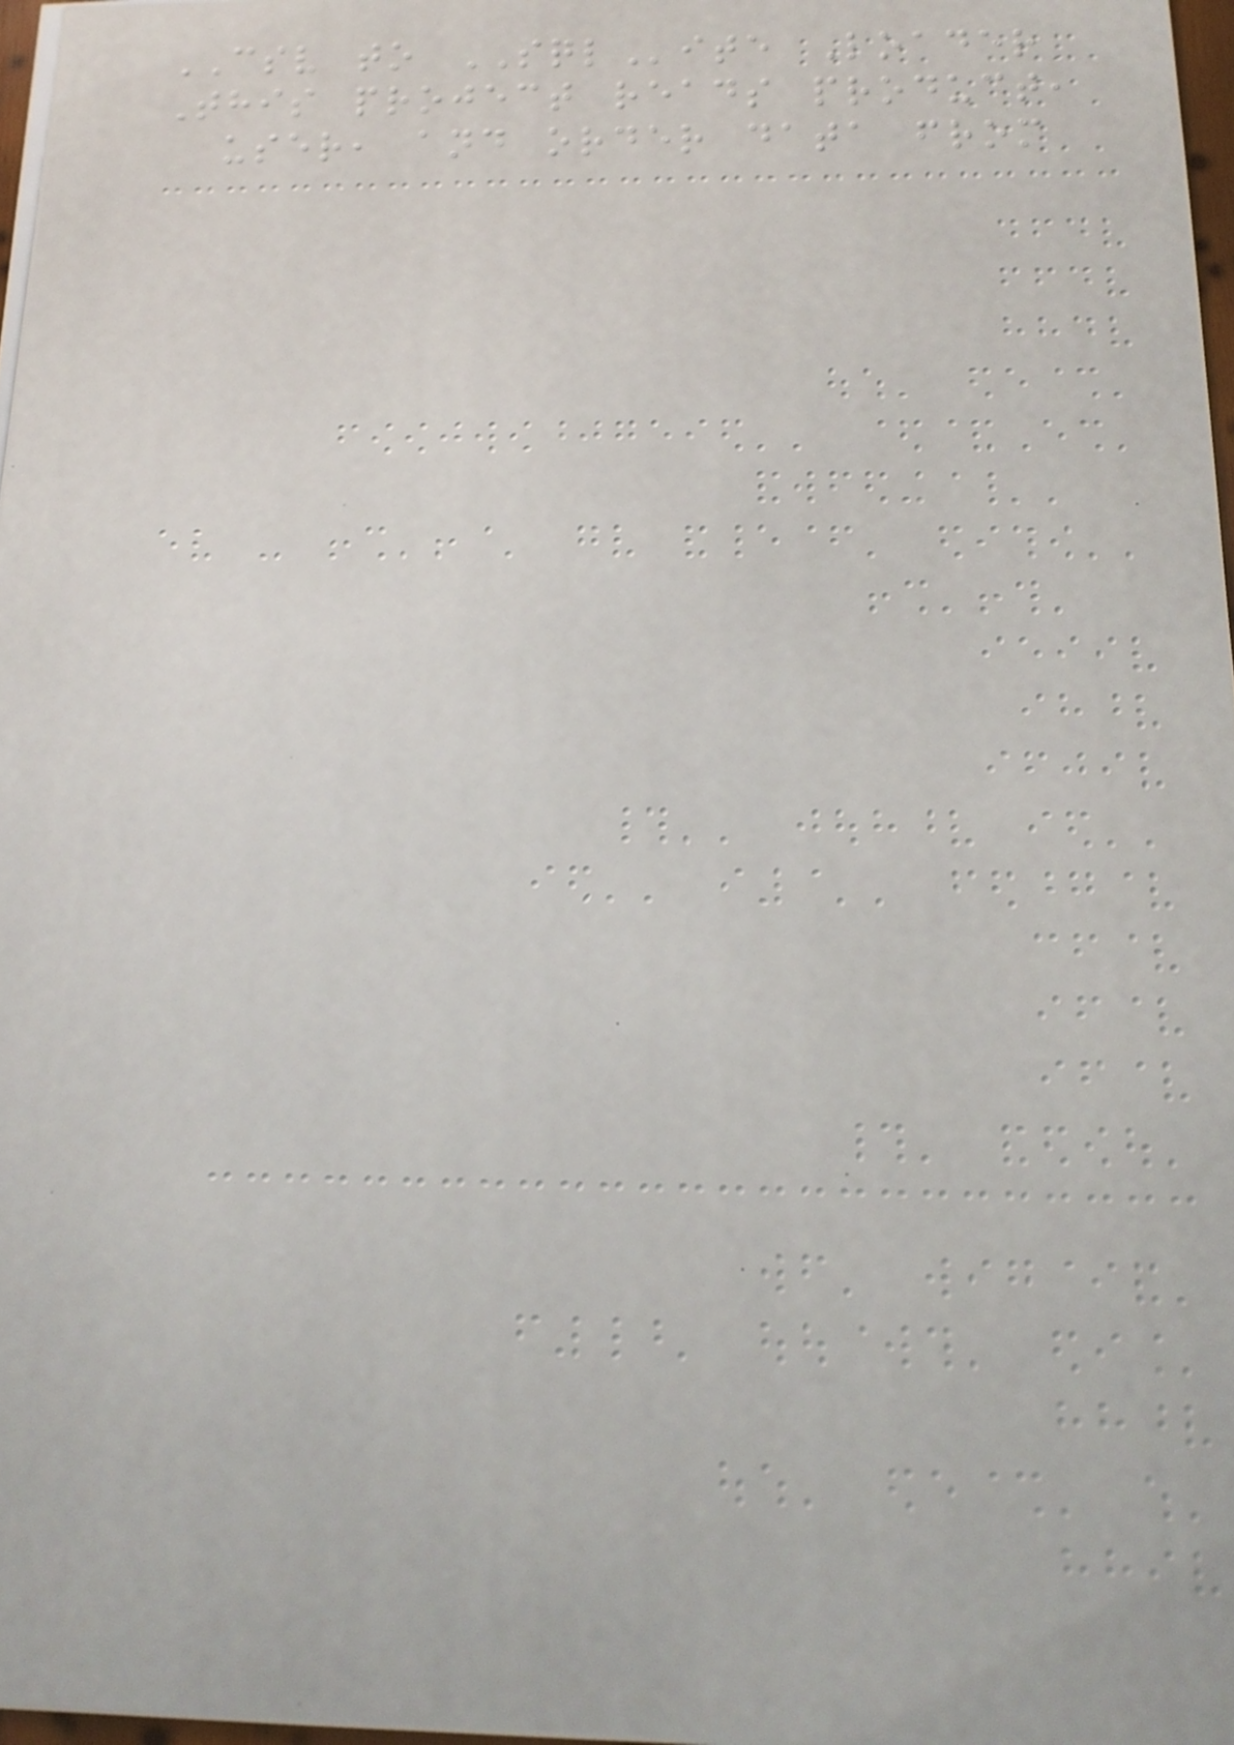CSV to SQLite Loader
This project reads product,
user, and order data from
